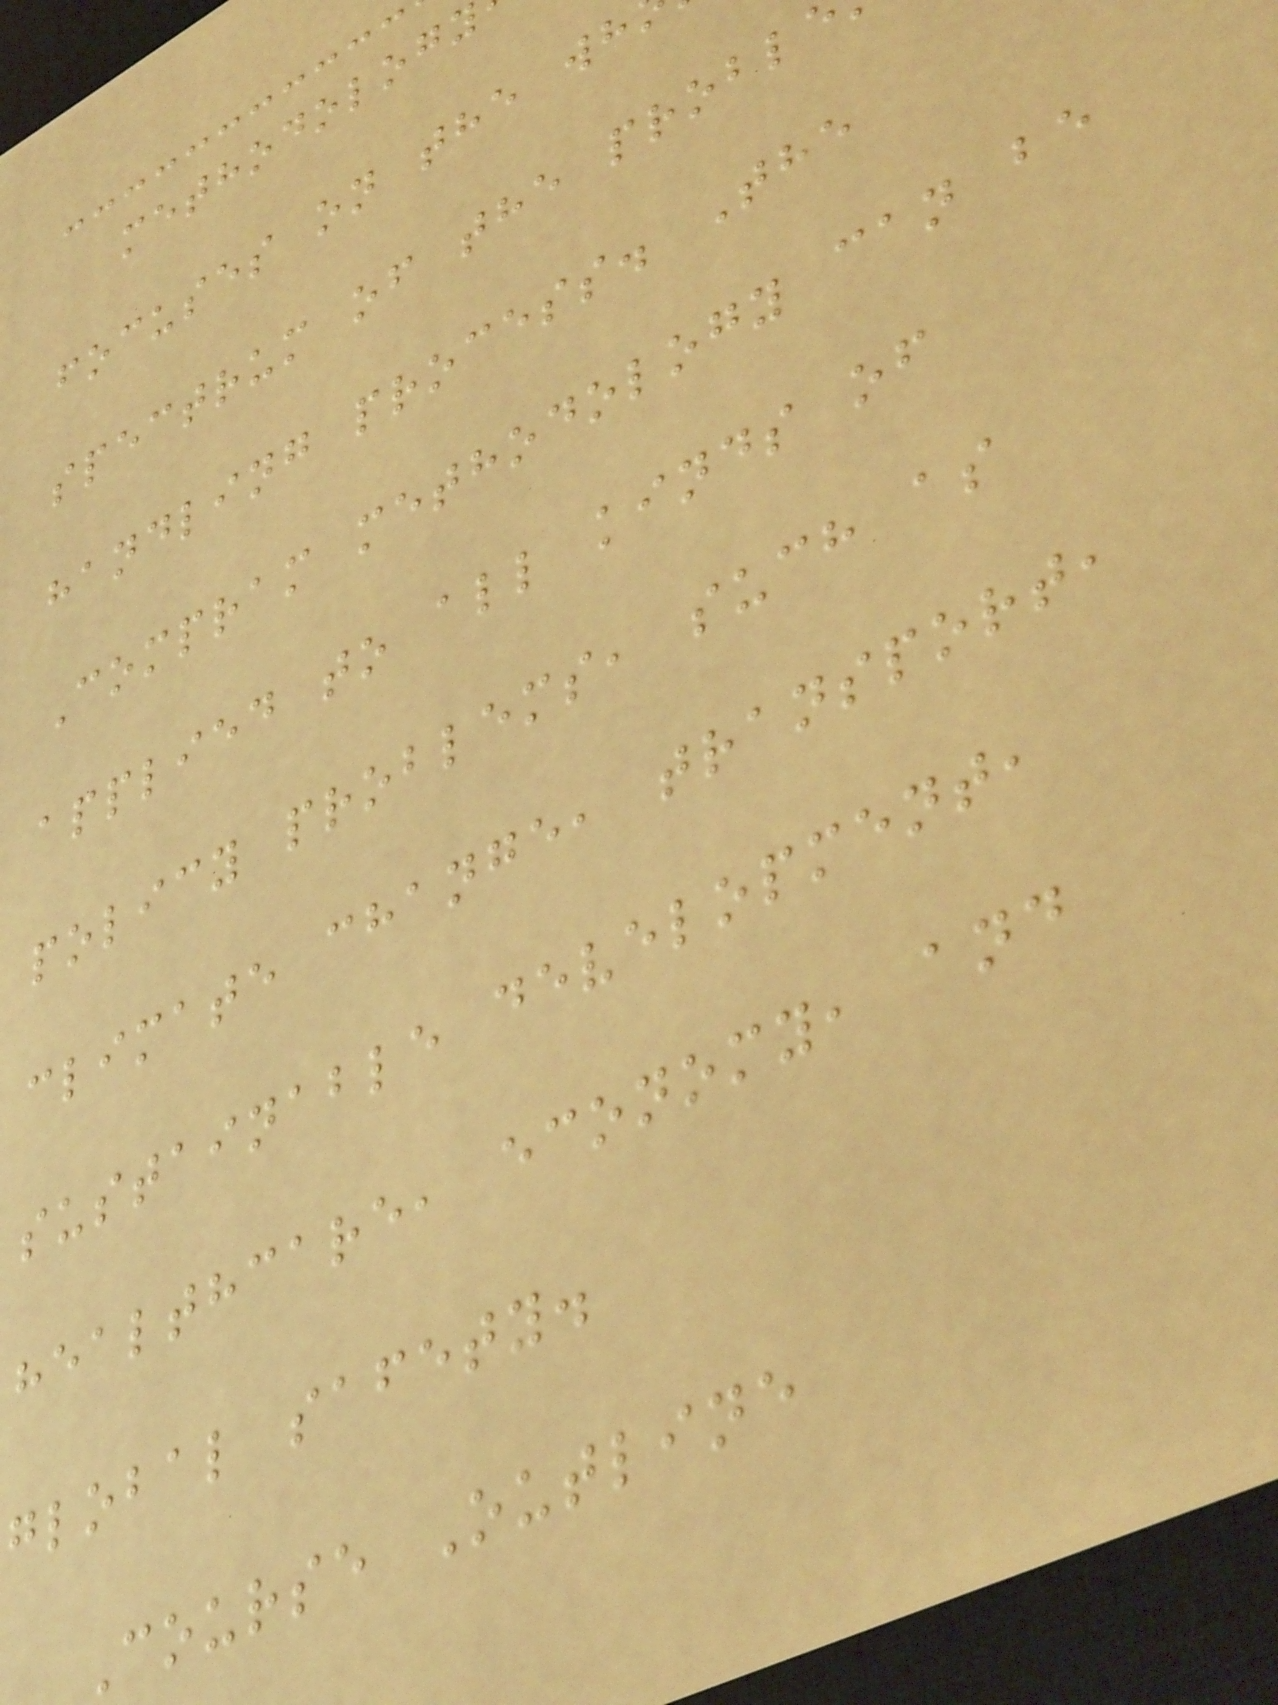methodology
focuses on the wh
spectrum of the probl
handling process. The
Compram methodology can be
applied to all kinds of
policy problems, such as
climate change, transport,
sustainable development,
healthcare, economy, and
global safety.
Course Outline
